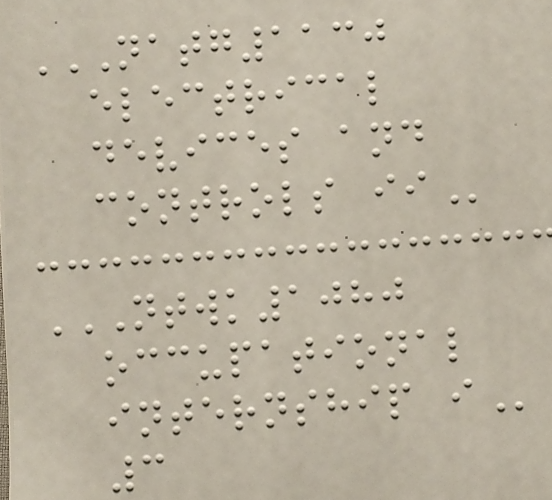NATG1130
ELECTRICAL
DEVICES AND
CONTROLS II
NTWK1080
OCCUPATIONAL
INTERNSHIP I
3
